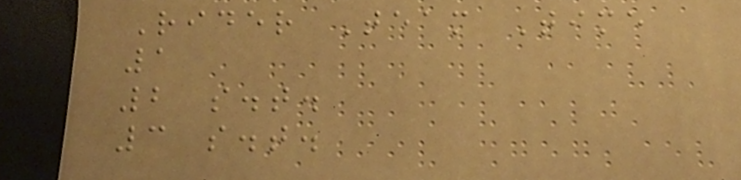Rider Team Time
1
2 s.t.
3 s.t.
